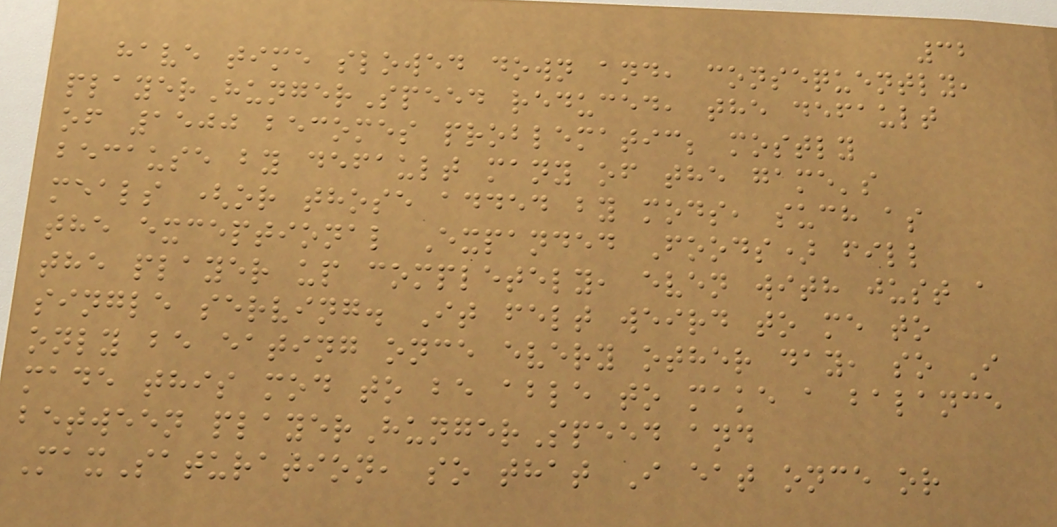32
have time slowed down and, consequently,
playerHungerSpeed reduced, the default
of 1500 becomes problematic; mostly
because by default many of the game's
meals (or those added by mods, such as
the exceptional Expanded Foods) fill
the player up completely, even with just a
single serving. It felt weird to me to
only be eating once every other day, so I
made this mod to be able to make a balance
between playerHungerSpeed and
MaxSaturation, so that I eat once or
